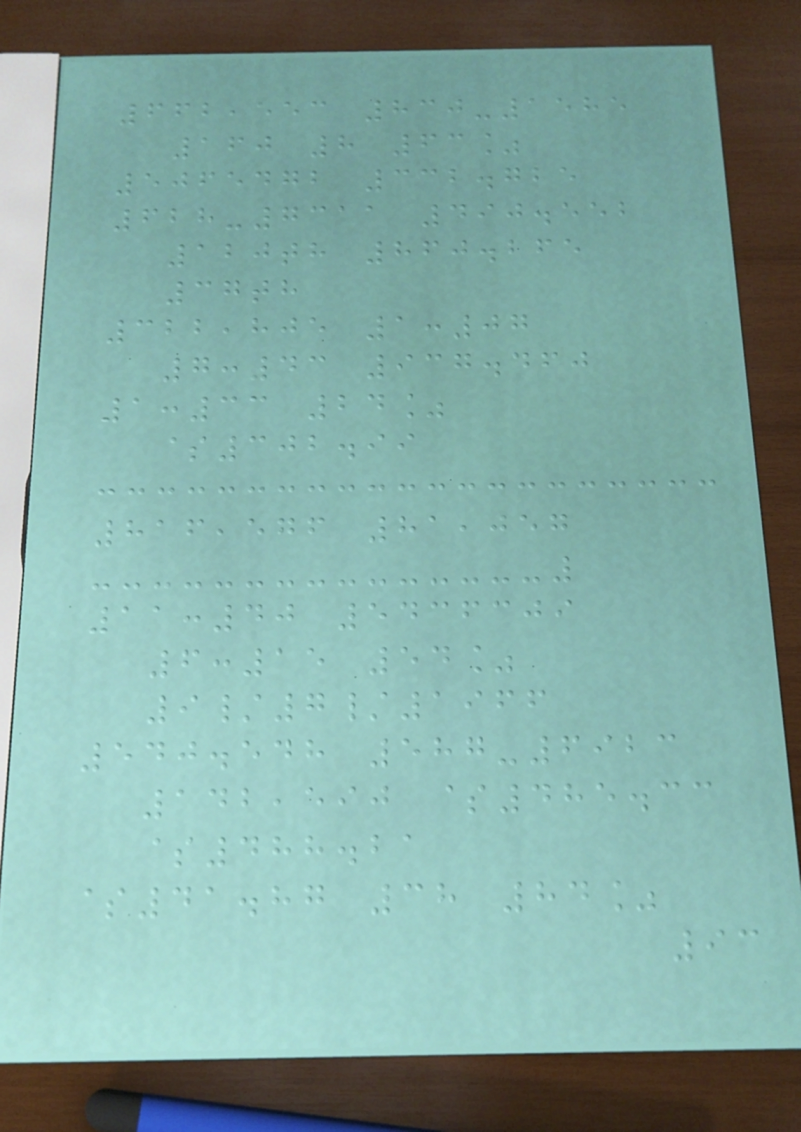662,553 830-1585
160 8 63%
5065472 332.725
628-7311 490.552
120th 860.265
37th
322,805 1:07
7:43 937.460
1:33 24%
$302.99
816,576 81,057
11:40 5436309
6:15 54%
9/7/1966
540.548 587-6923
142,590 $485.33
$488.21
$41.87 38 84%
93
